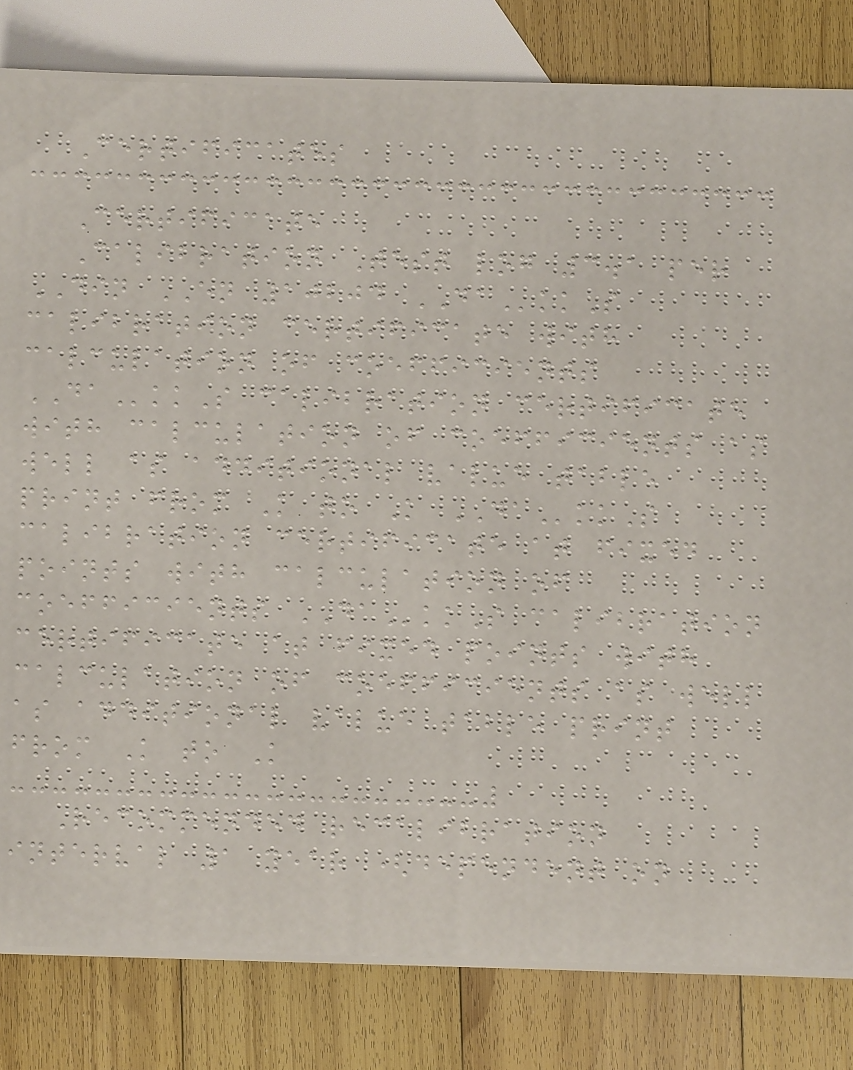Certificates
Certificate
Calibration Test log 3.1 per
DIN EN 10204 DAkkS
calibration certificate with
calculation of coefficients
DAkkS calibration certificate
with calculation of coefficients as
well as additional value table
print from K to K DAkkS
calibration certificate at fixed
points with calculation of
coefficients DAkkS calibration
certificate at fixed points with
calculation of coefficients as well
as additional value table print
from K to K
Recommended recalibration
interval 1 year (dependent on
